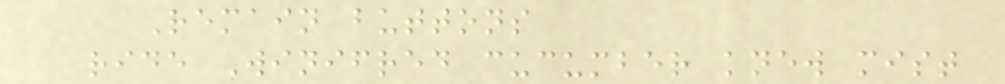Remain buttons
ride Winifred cucumber knew mist
